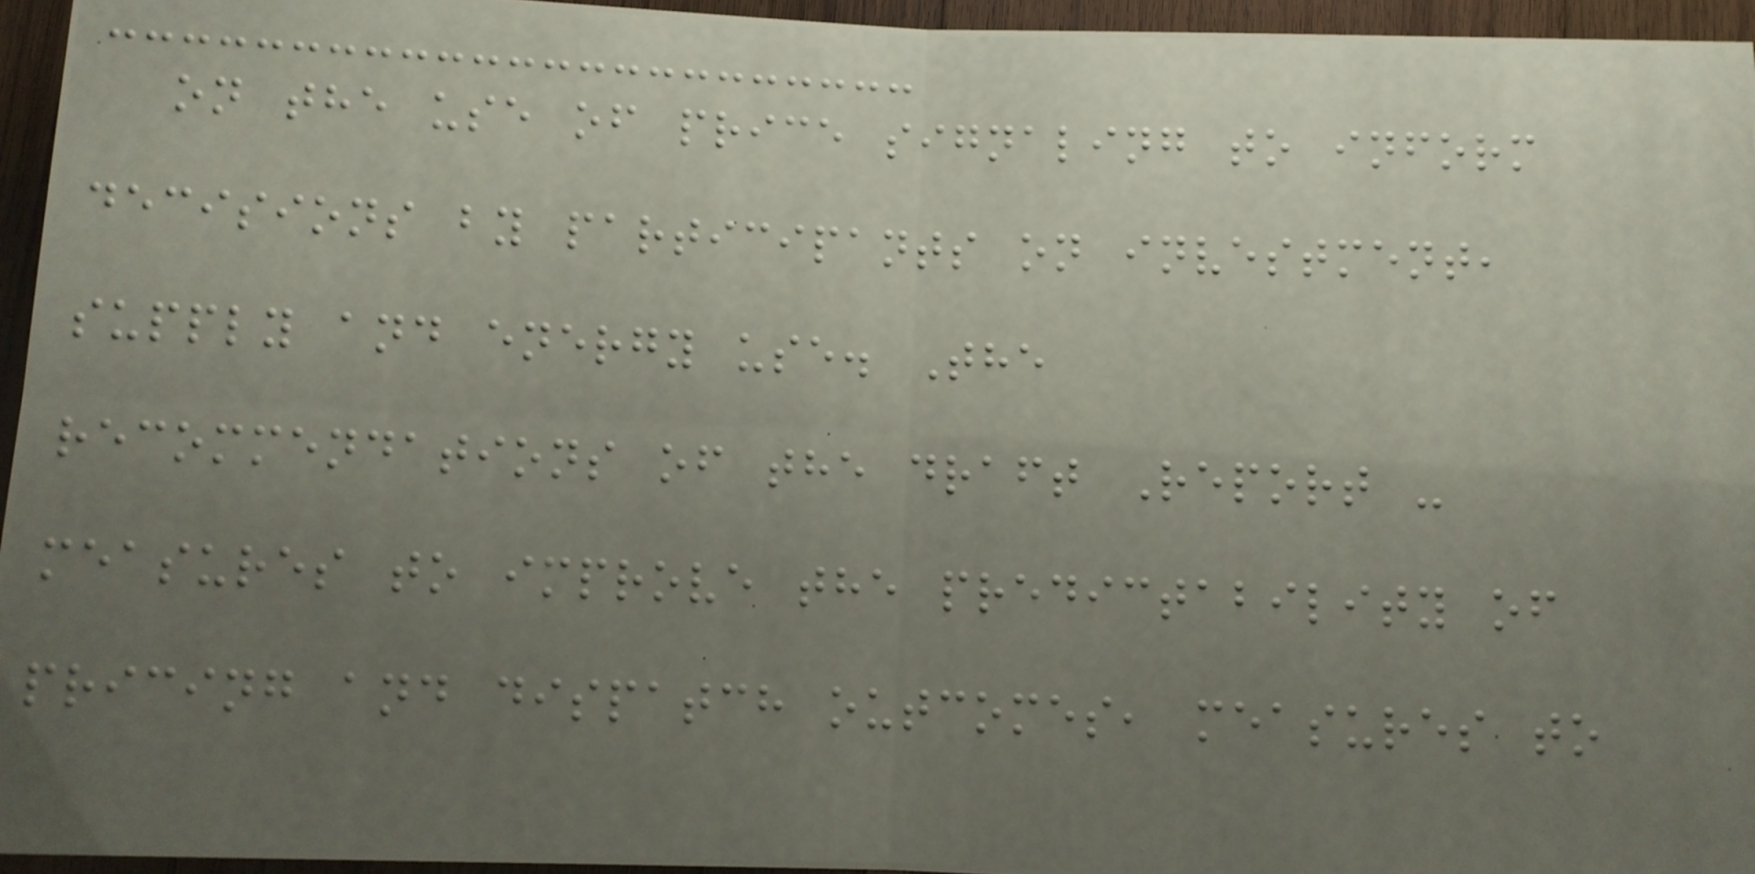on the use of price signaling to inform
decisions by participants on investment,
supply and energy use. The
recommendations of the draft Report -
measures to improve the predictability of
pricing and dispatch outcomes, measures to
